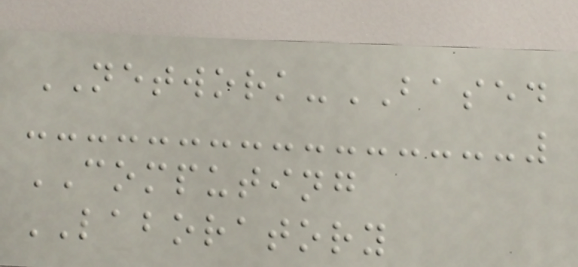NETWORK-BASED
COMPUTING
LABORATORY
